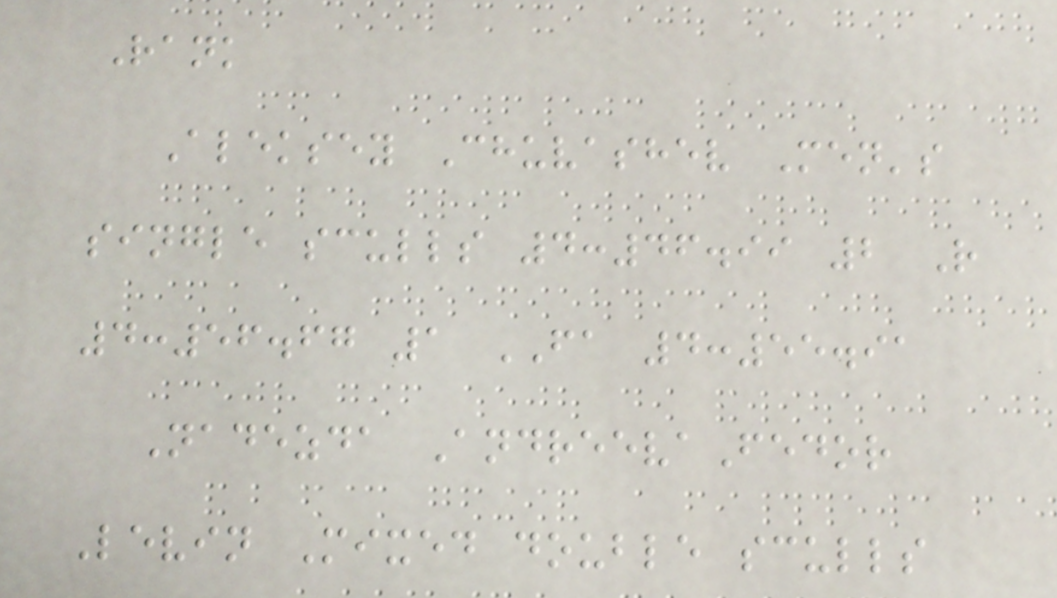Rank
Aleksey Chuvashev Men's
single sculls 4:46.99 2 R
4:56.67 1 FA 4:55.91
Nadezda AndreevaFedor
Levin Mixed double sculls
